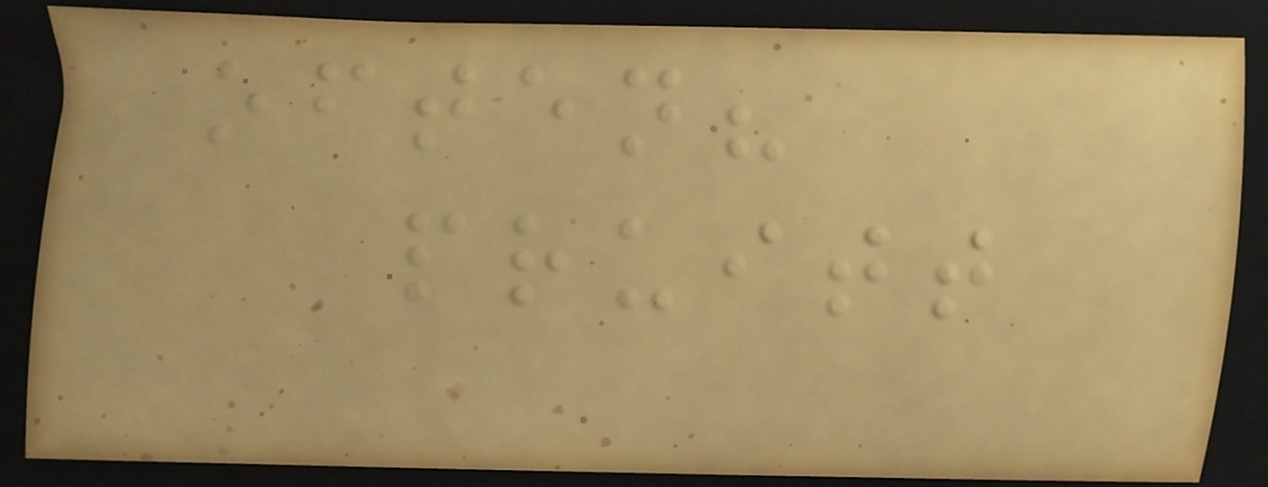often?
pruitt
